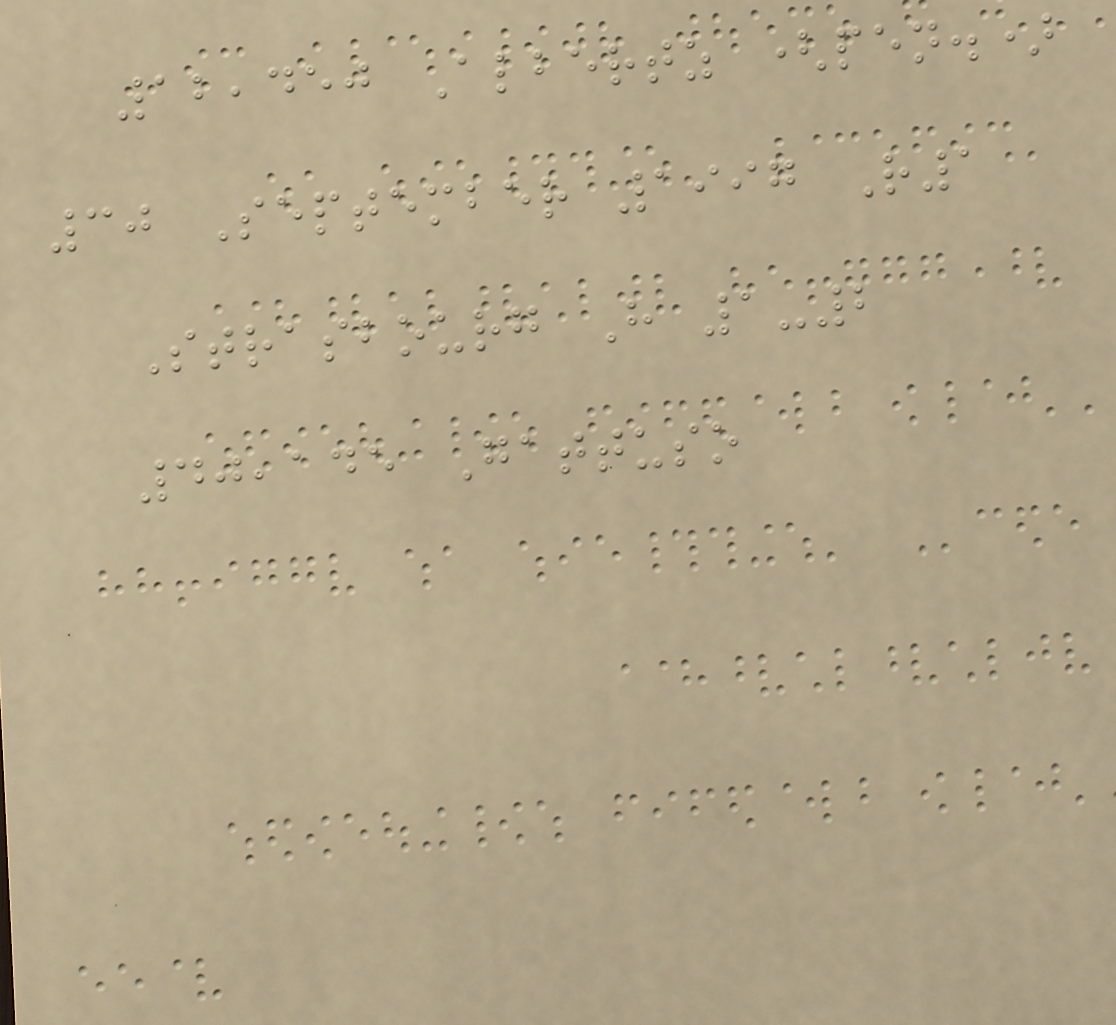12,450 Albertz (pen.)
30 September 1997 R1
Strasbourg H 1-2
40,145 Gattuso
